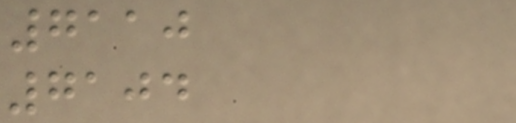7110
7104
